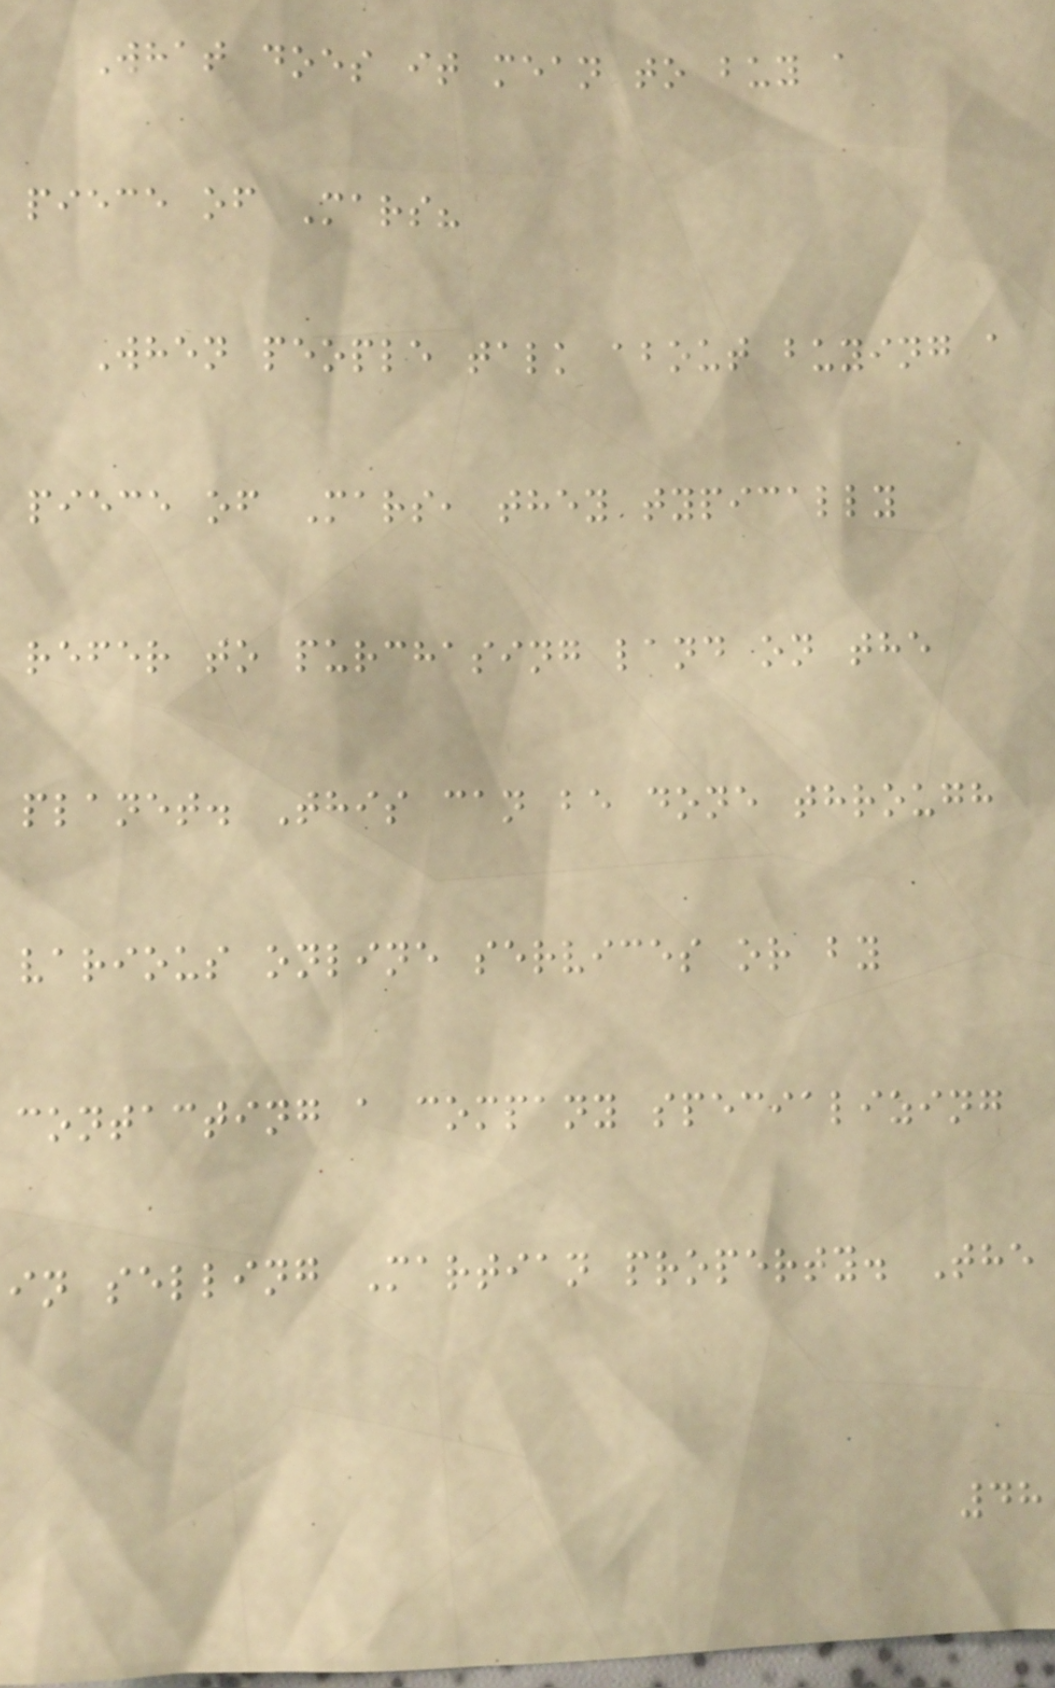What does it mean to buy a
piece of Mars?
When people talk about buying a
piece of Mars, they typically
refer to purchasing land on the
planet. This can be done through
various online services or by
contacting a company specializing
in selling Martian property. The
48
